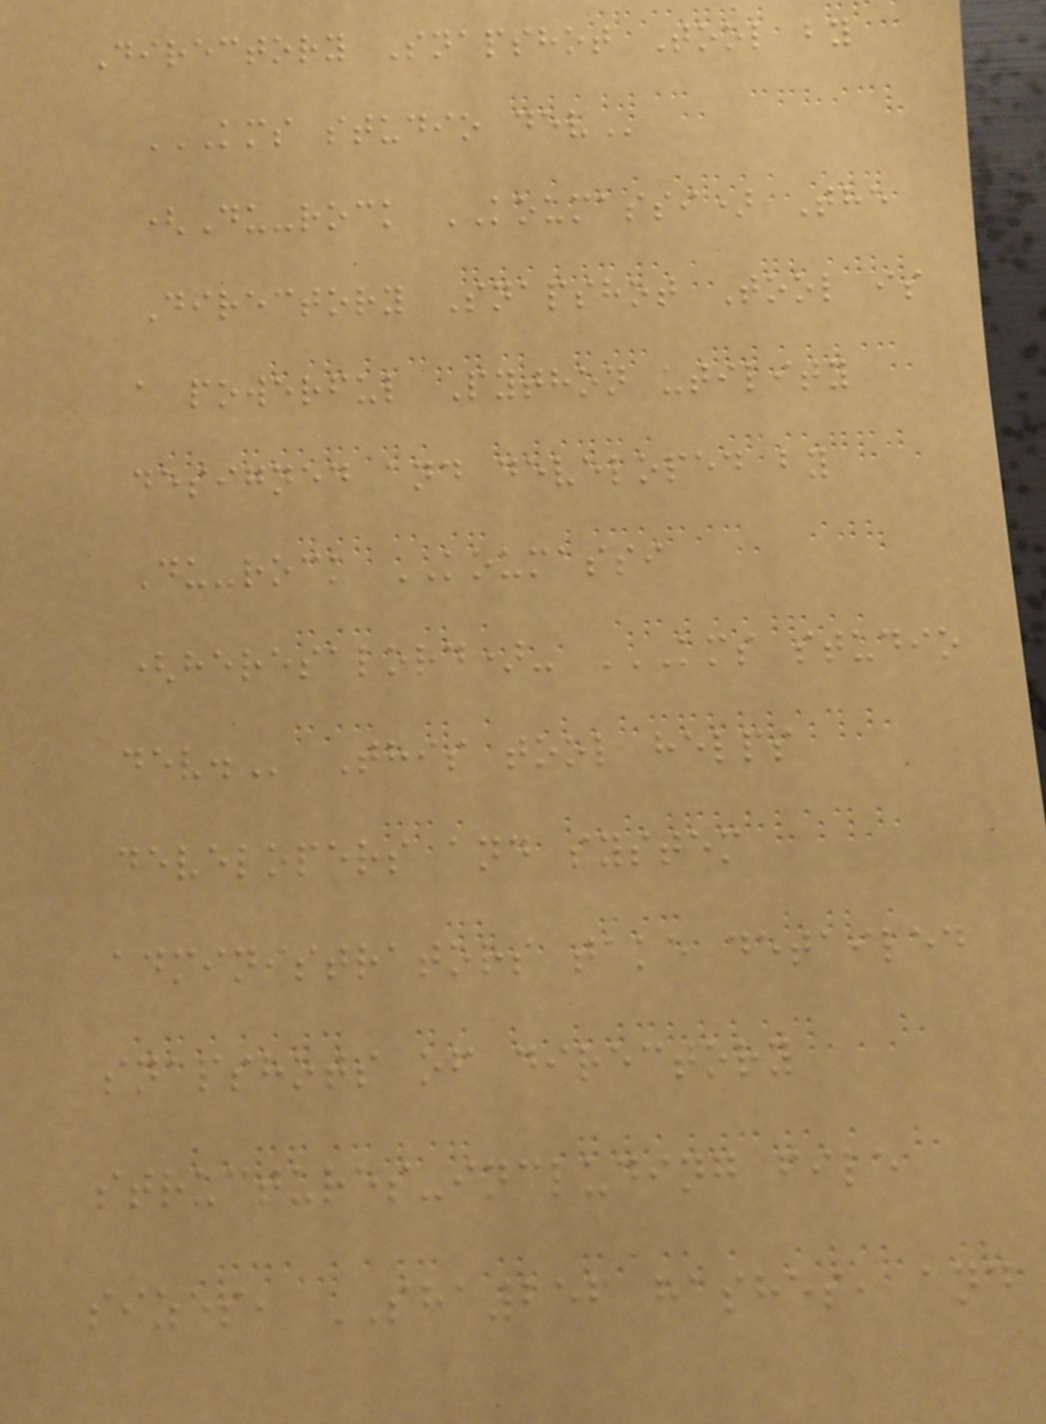Directory Snapshot Tool by
KMS STUDIO DEV
(Du-rock KOUMASSI) The
Directory Snapshot Tool is
a powerful Python utility
designed and developed by
Du-rock KOUMASSI
(heresalord)- KMS STUDIO
DEV. This tool helps
developers and system
administrators take detailed
snapshots of directory
structures-including file
sizes, SHA256 hashes, and
